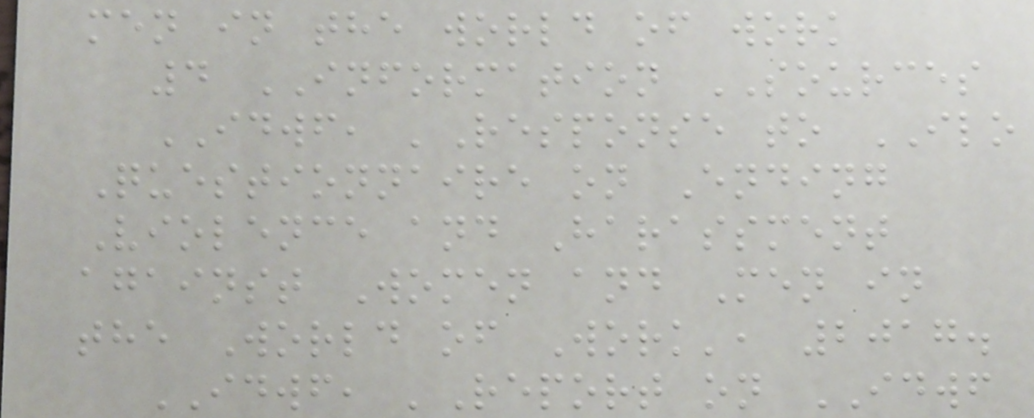men in the world of work
4 INFORMATION SOURCES
IDWF, 'Response to ILO
Questionnaire on Ending
Violence and Harassment
against Women and Men in
the World of Work', 2017.
IDWF, 'Report on IDWF
